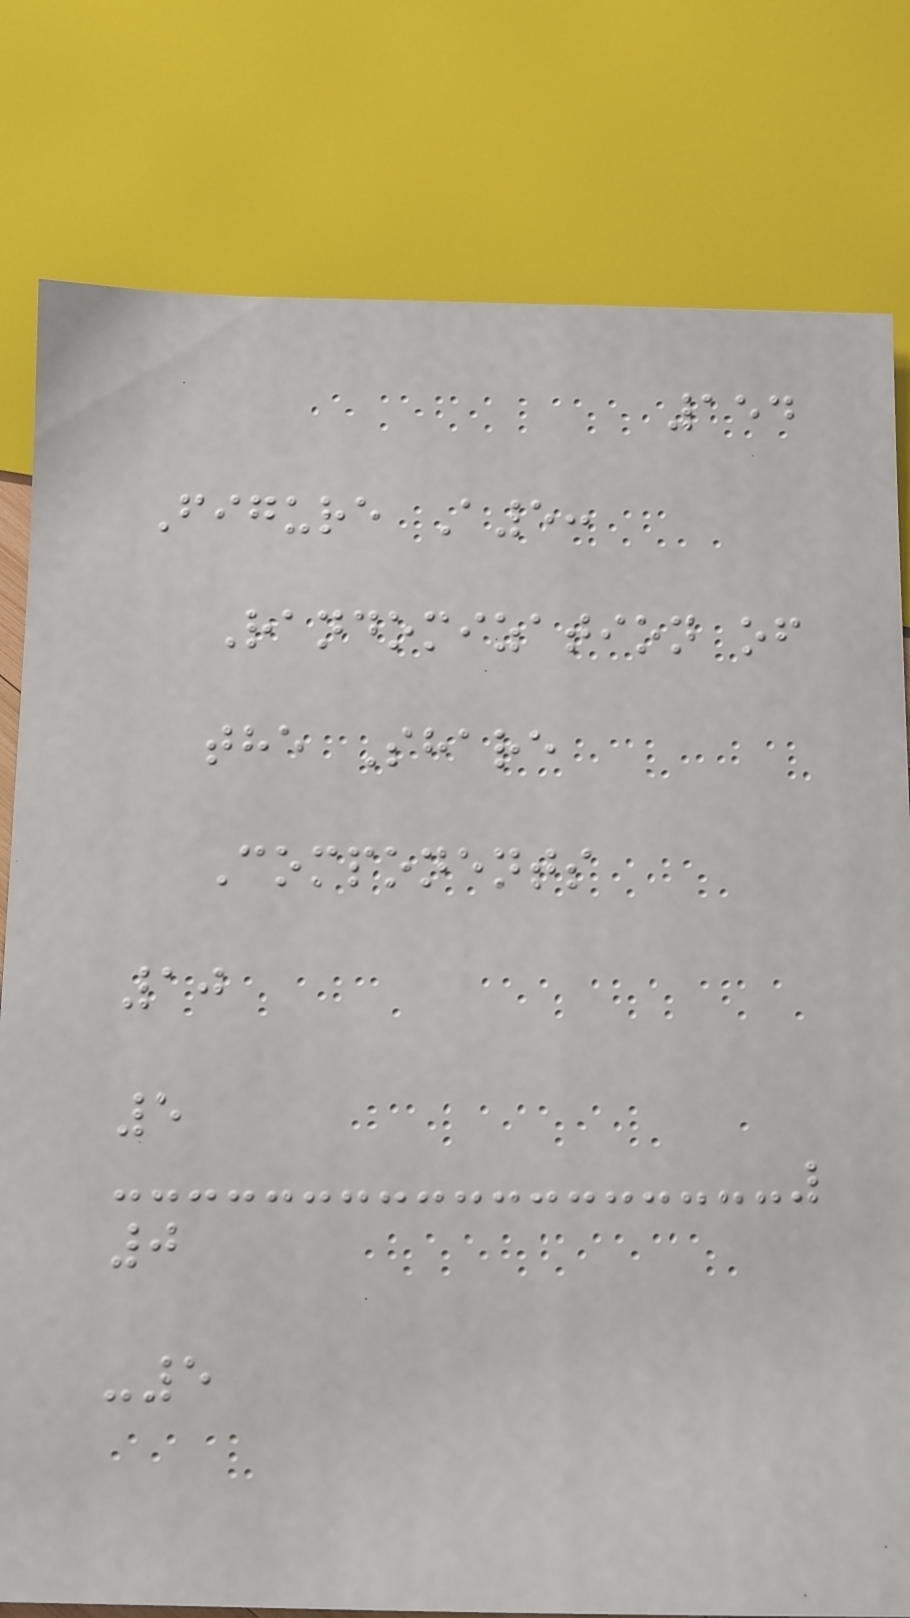154
Figure A5:
Randomization of
the Share
Components
10
5
0
-5
